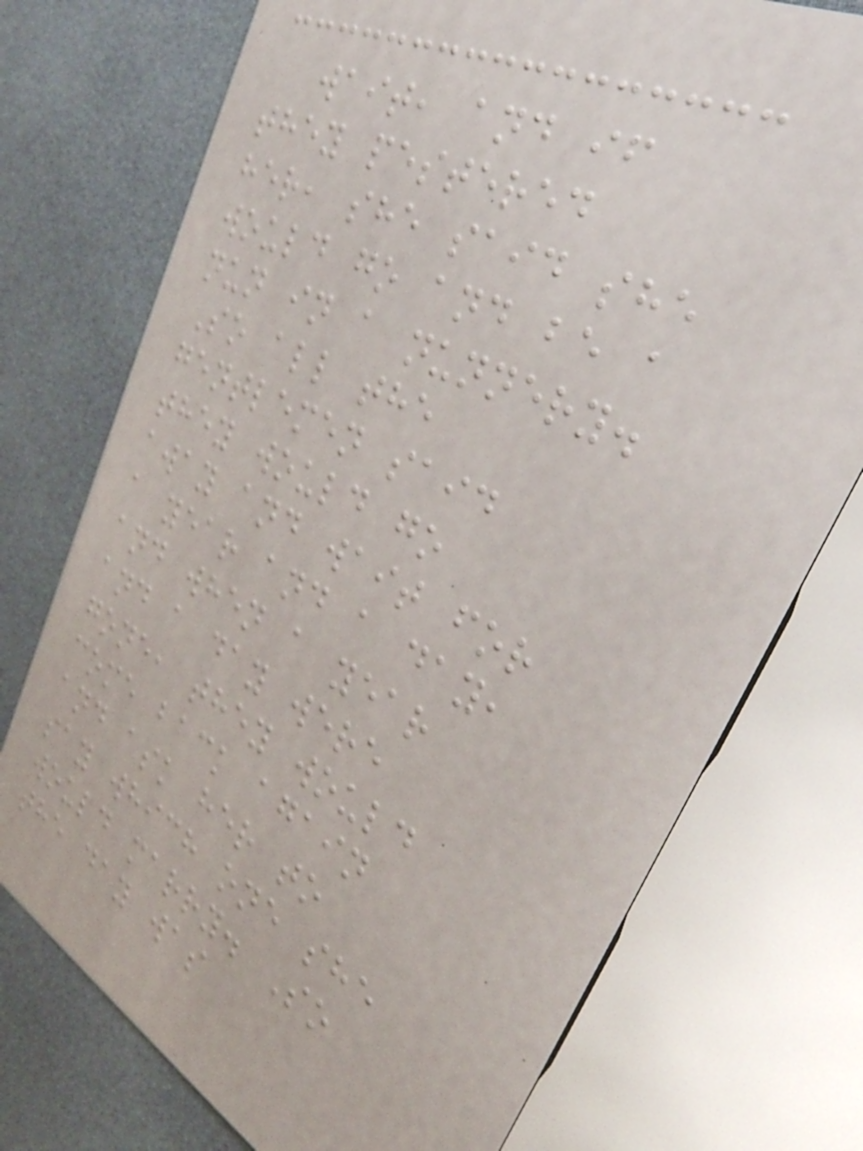wait, and if
they pestered
her, she said she
would go and be a
nun in a nunnery.
So all the
gentlemen said
they would go
away and wait for
a year and a day,
and when a year
and a day were
gone, they would
come back again
and ask her to
say which one she
would marry. So
the day was
